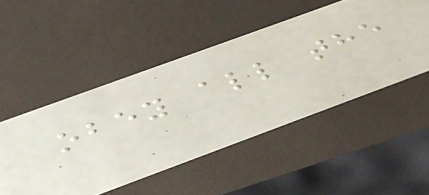obey all the
